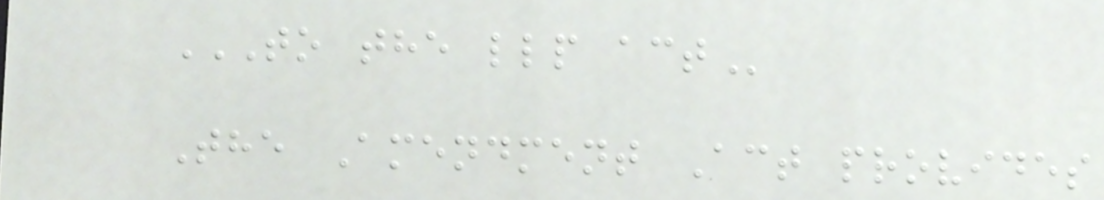TO THE LLP ACT
The Amendment Act provides
